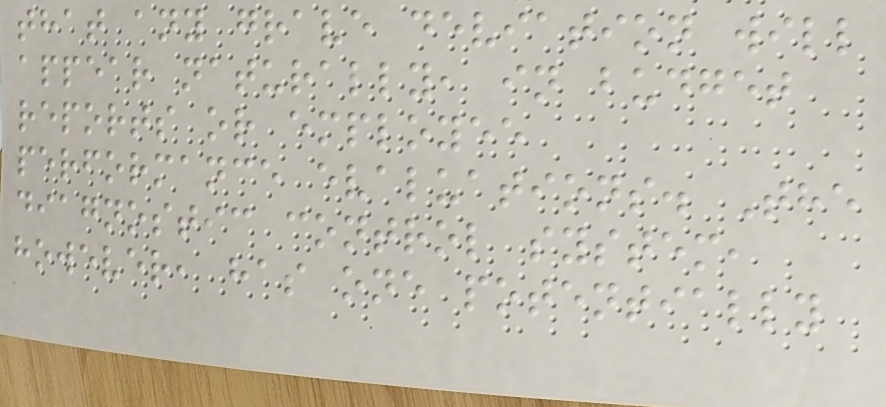that any grave deviation will
appear naturally, in budget
reports or employee
performance evaluations. The
diagnostic control system,
however, has one potentially
